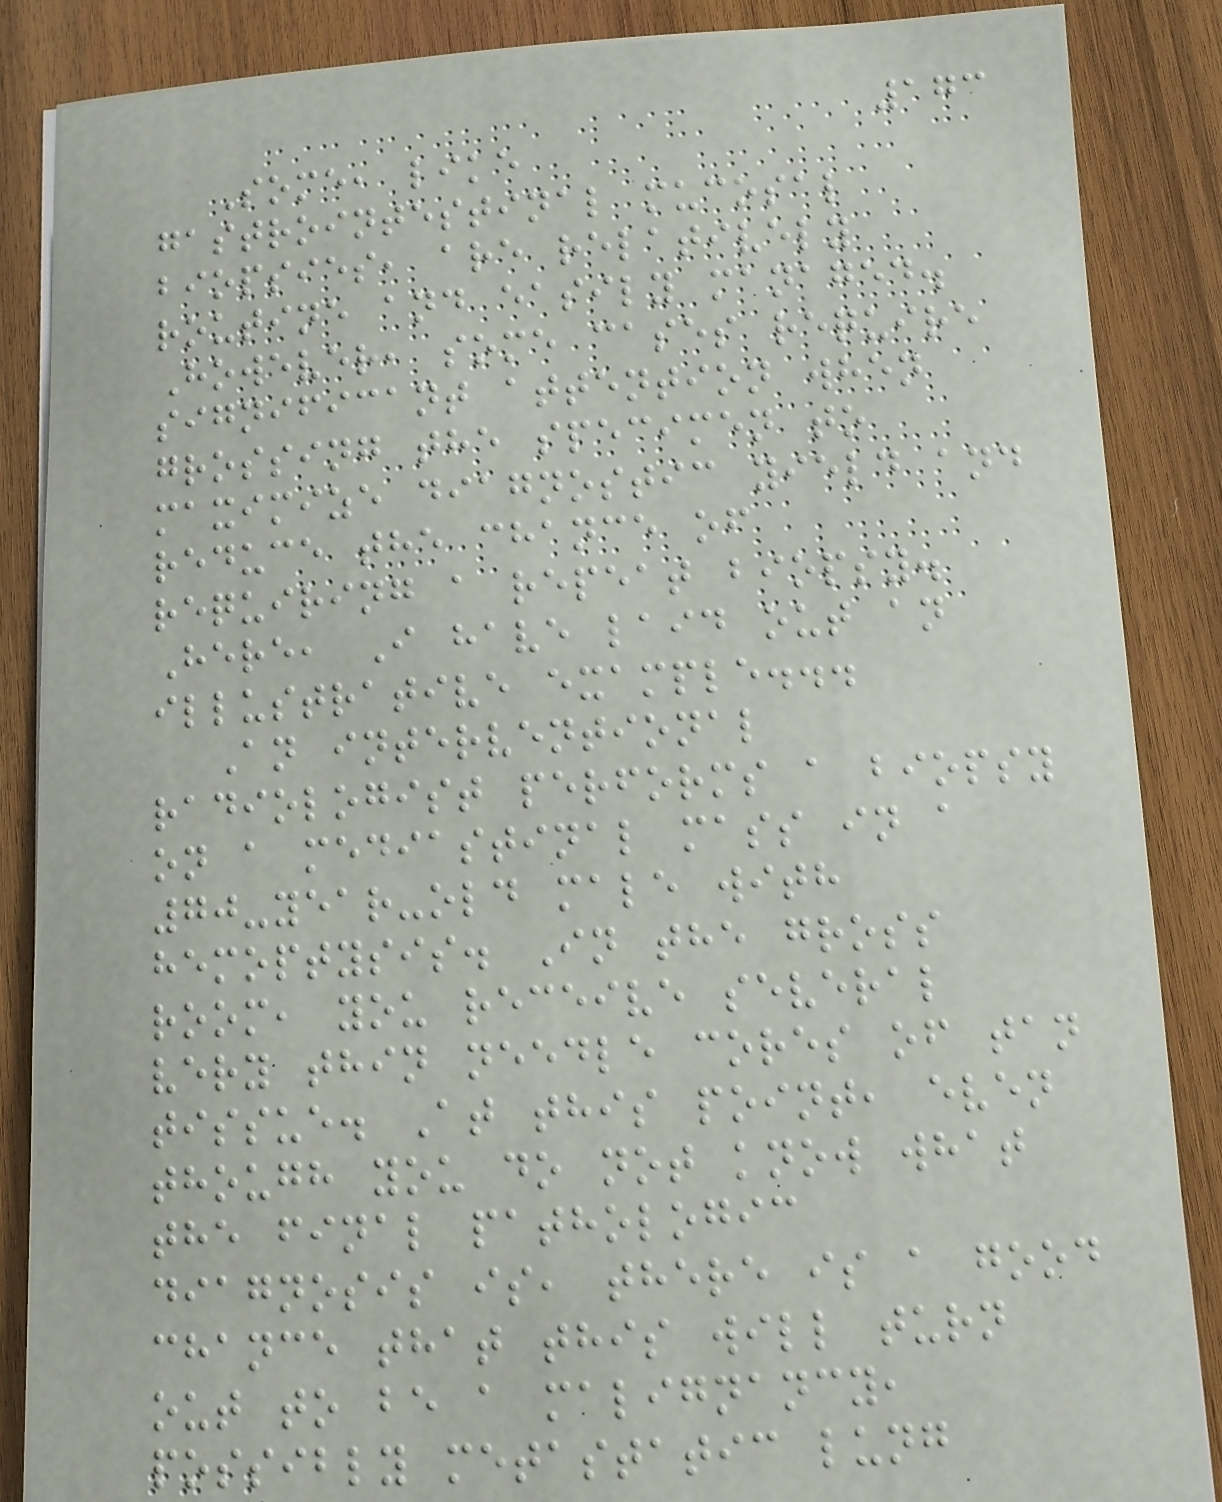173
Some, like
gastrointestinal mucosal
biopsies, are relatively
routine and easily managed.
However, some cases require
significant attention when
grossing the specimen to
maximize diagnostic yield and
reduce the chance of
requiring a repeat biopsy.
Here, I have laid out an
illustrative example...
An interventional
radiologist performs a biopsy
on a mediastinal mass in a
70-year-old male with
hemoptysis. In the gross
room, you receive several
very thin needle cores of tan
tissue. At this point, even
though you do not know what
the final pathologic
diagnosis is, there is a good
chance that this will turn
out to be a malignancy,
possibly metastatic lung
